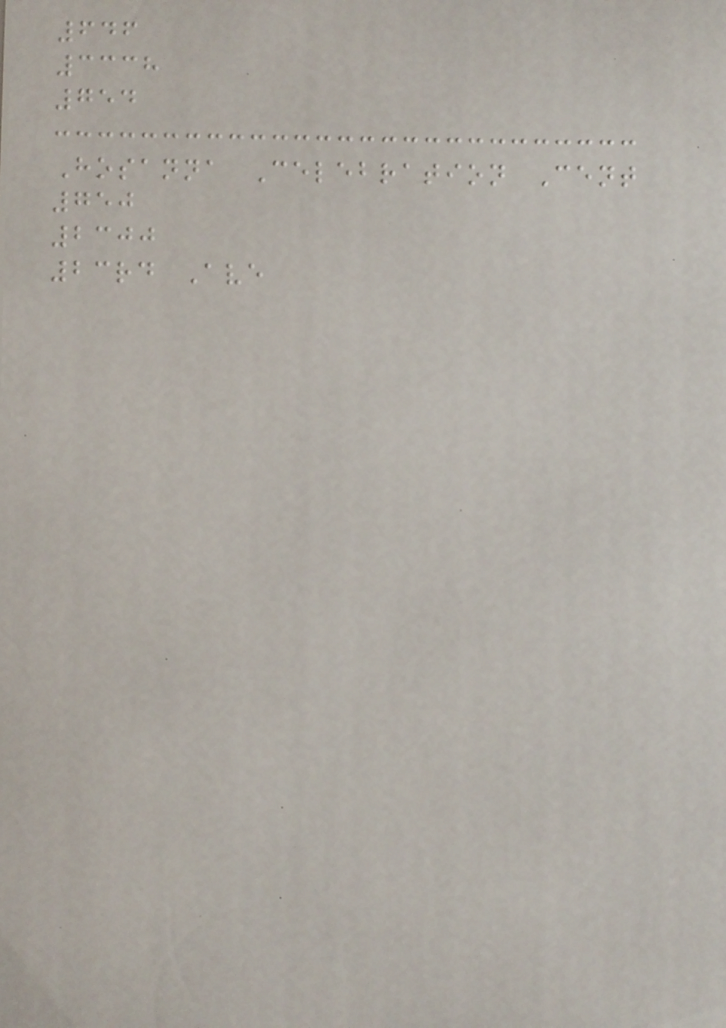646
3338
754
Hosanna Celebration Cent
750
2300
23rd Ave
